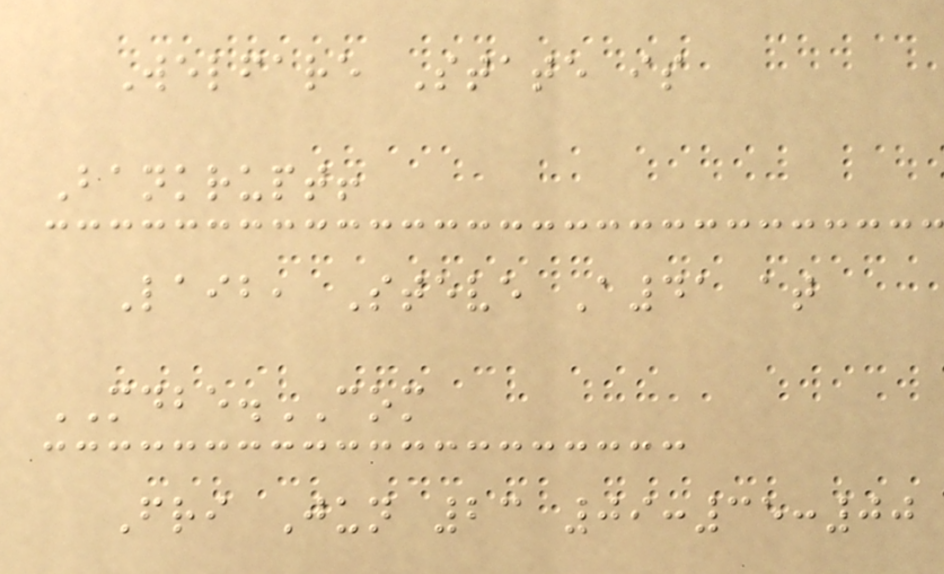Welfare State is
Bankrupt!
Laib, Steve A41 at
MDBE.COM
Fri Jun 23 09:35:00
